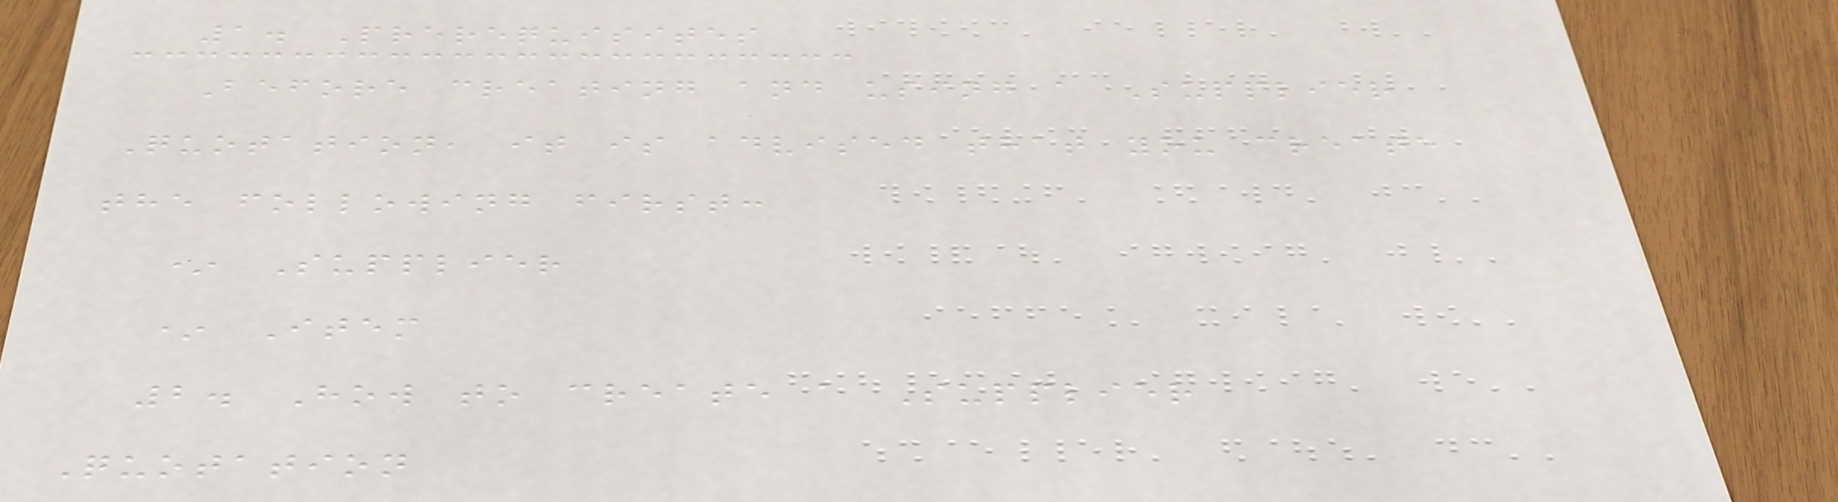1. Prerequisites
Before creating and using a Supplier
Quotation, it is advised that you create
the following first:
* Supplier
* Item
2. How to create a Supplier
Quotation
